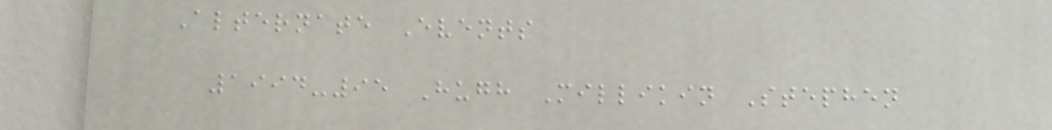Alternate Events
1994-95 Hugh Millikin Stephen
